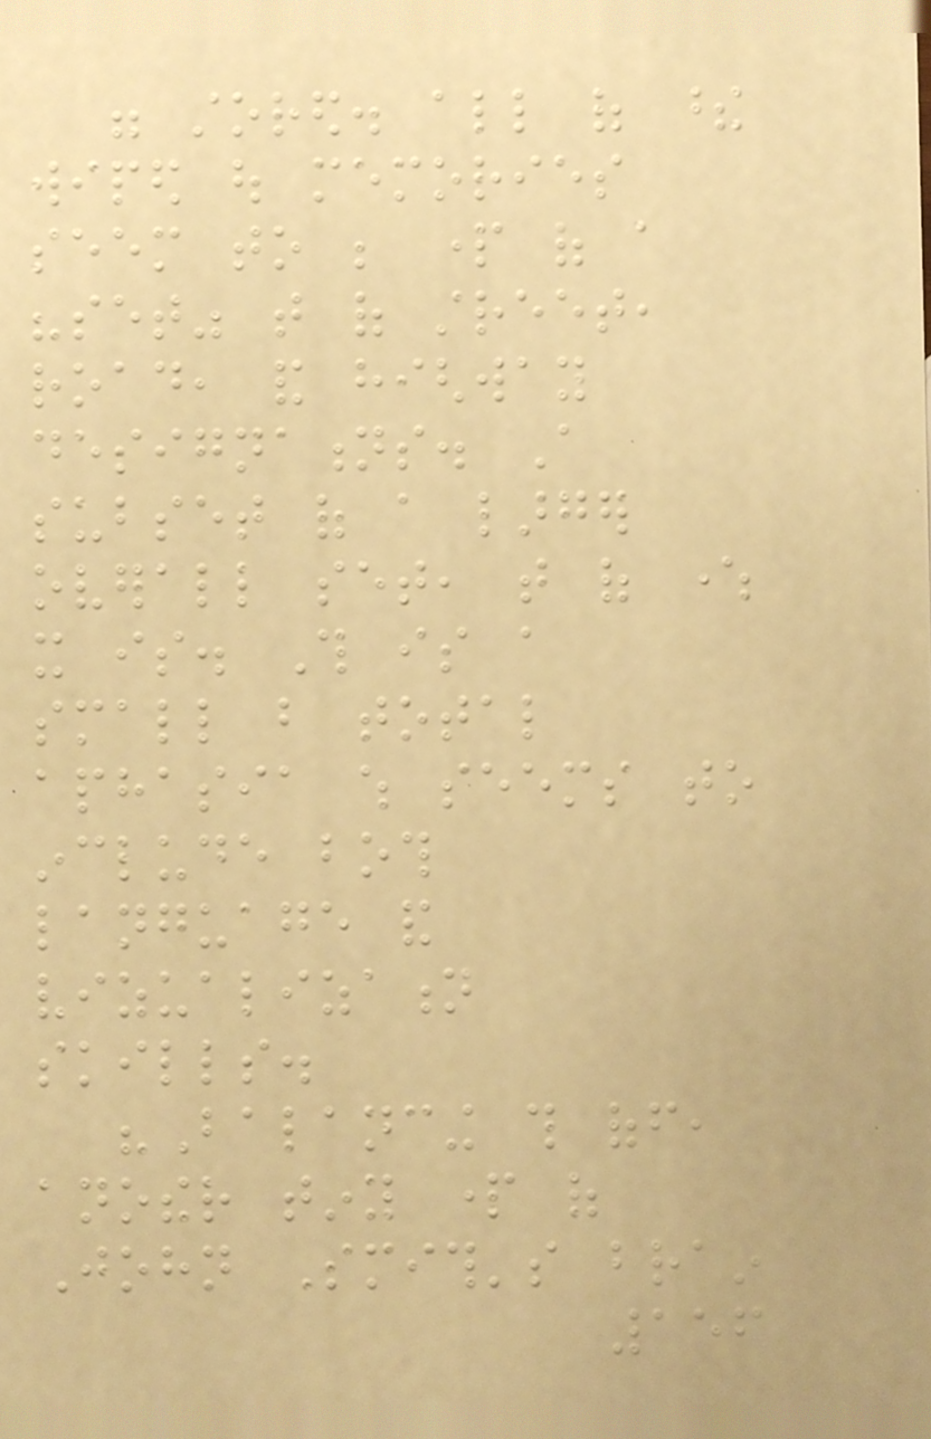were stored. all of these
wiped out memories
seem to be part of a
"set" that of street,
road, and highway
designations. A
subset of a larger
overall set, that of where
it is. This is a
small but total
aphasia which seems to
include both
language and
vizualization
skills.
"Balancing this off,
another tiny part of
John Smith's brain
156
